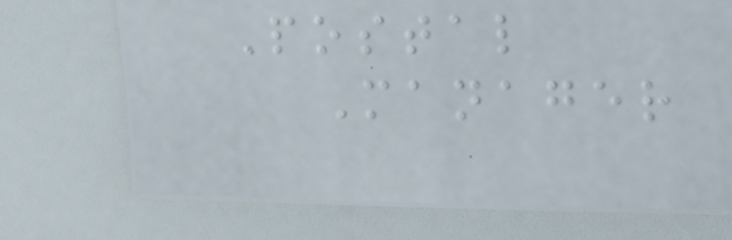Postal
Manager
